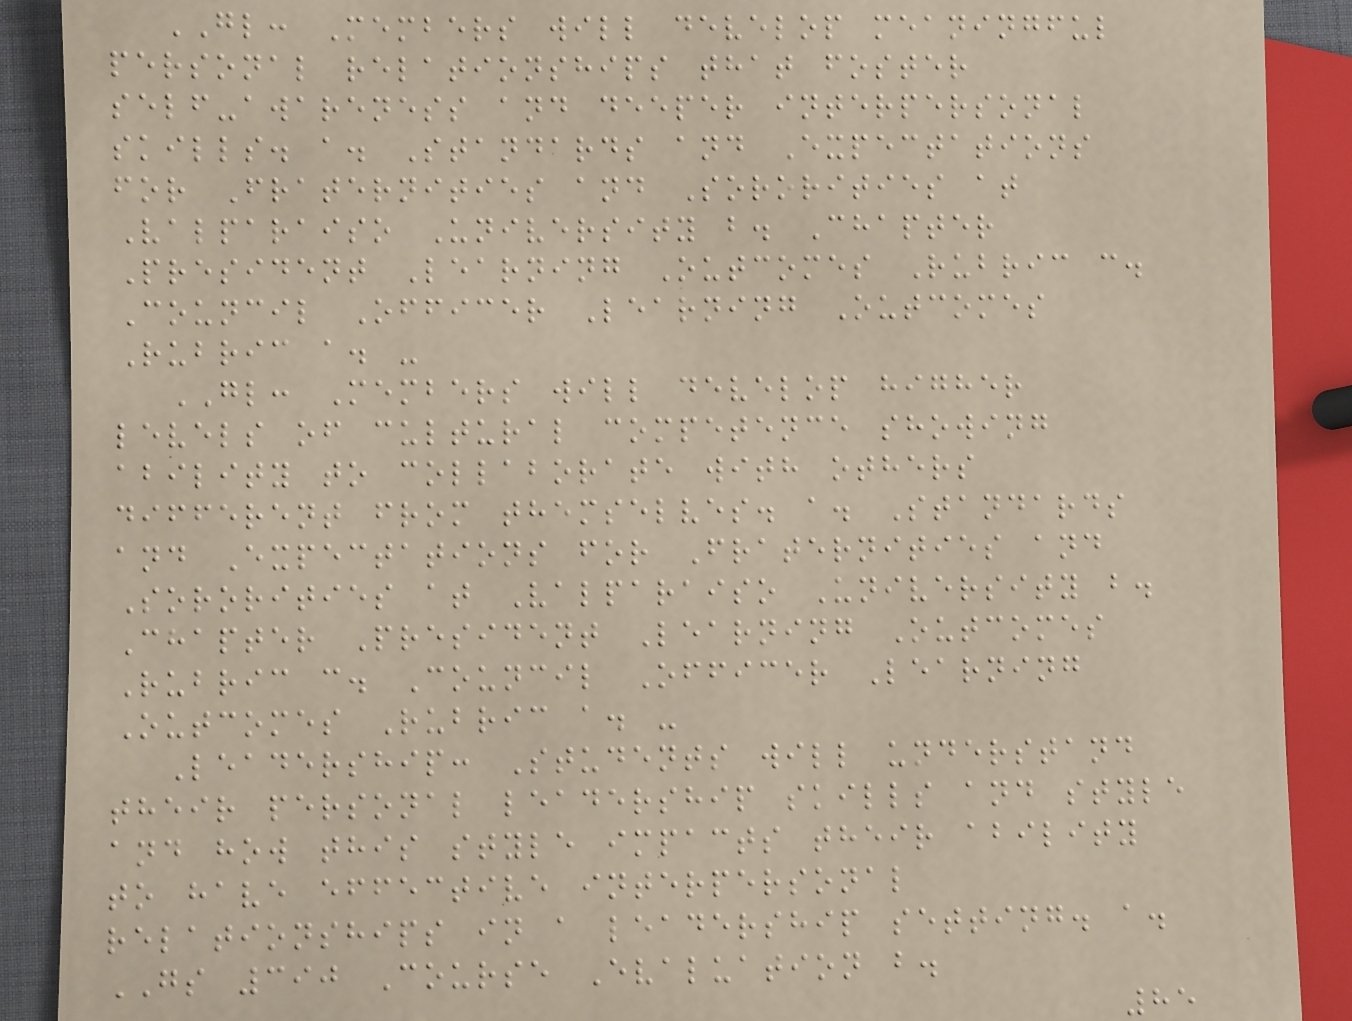GL: Members will develop meaningful
personal relationships that foster
self-awareness and deeper interpersonal
skills. a. Standards and Expectations
for Fraternities and Sororities at
Valparaiso University b. Chapter
President Learning Outcomes Rubric c.
Council Officer Learning Outcomes
Rubric a. -
GL: Members will develop higher
levels of cultural competence showing
ability to collaborate with others
different from themselves. a. Standards
and Expectations for Fraternities and
Sororities at Valparaiso University b.
Chapter President Learning Outcomes
Rubric c. Council Officer Learning
Outcomes Rubric a. -
Leadership: Students will understand
their personal leadership skills and style
and how this style impacts their ability
to have effective interpersonal
relationships in a leadership setting. a.
GS 390 Course Evaluation b.
85
